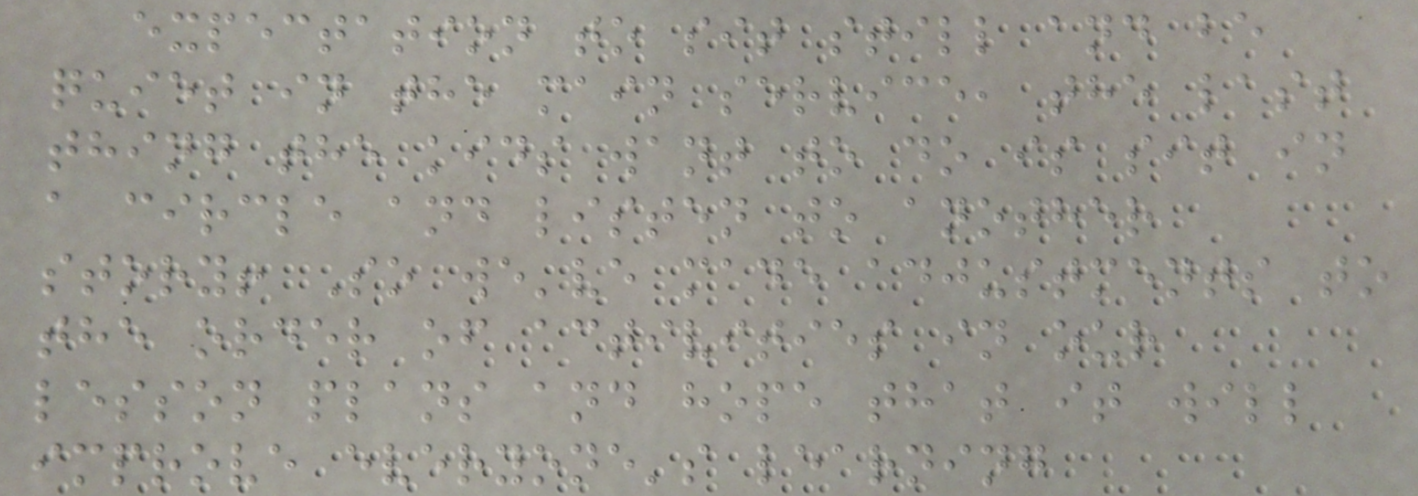expectation to sit still and be
quiet in the main service, the last
thing the kids want to do is sit in
a circle and listen to another
story! So we've made adjustments to
the order of activities in our
lesson plans and hope that it will
improve everyone's learning
